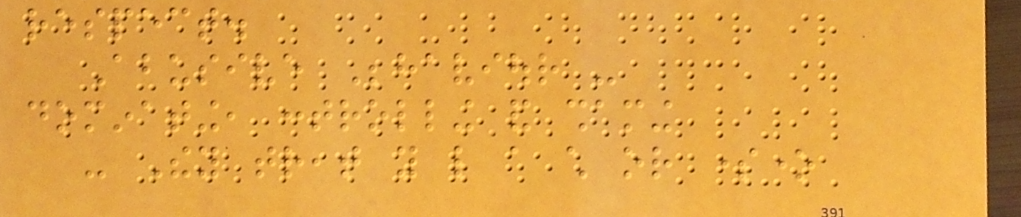respect.
Abusive Behaviour -
dominating, controlling and shaming
- They treat you like a child or someone
